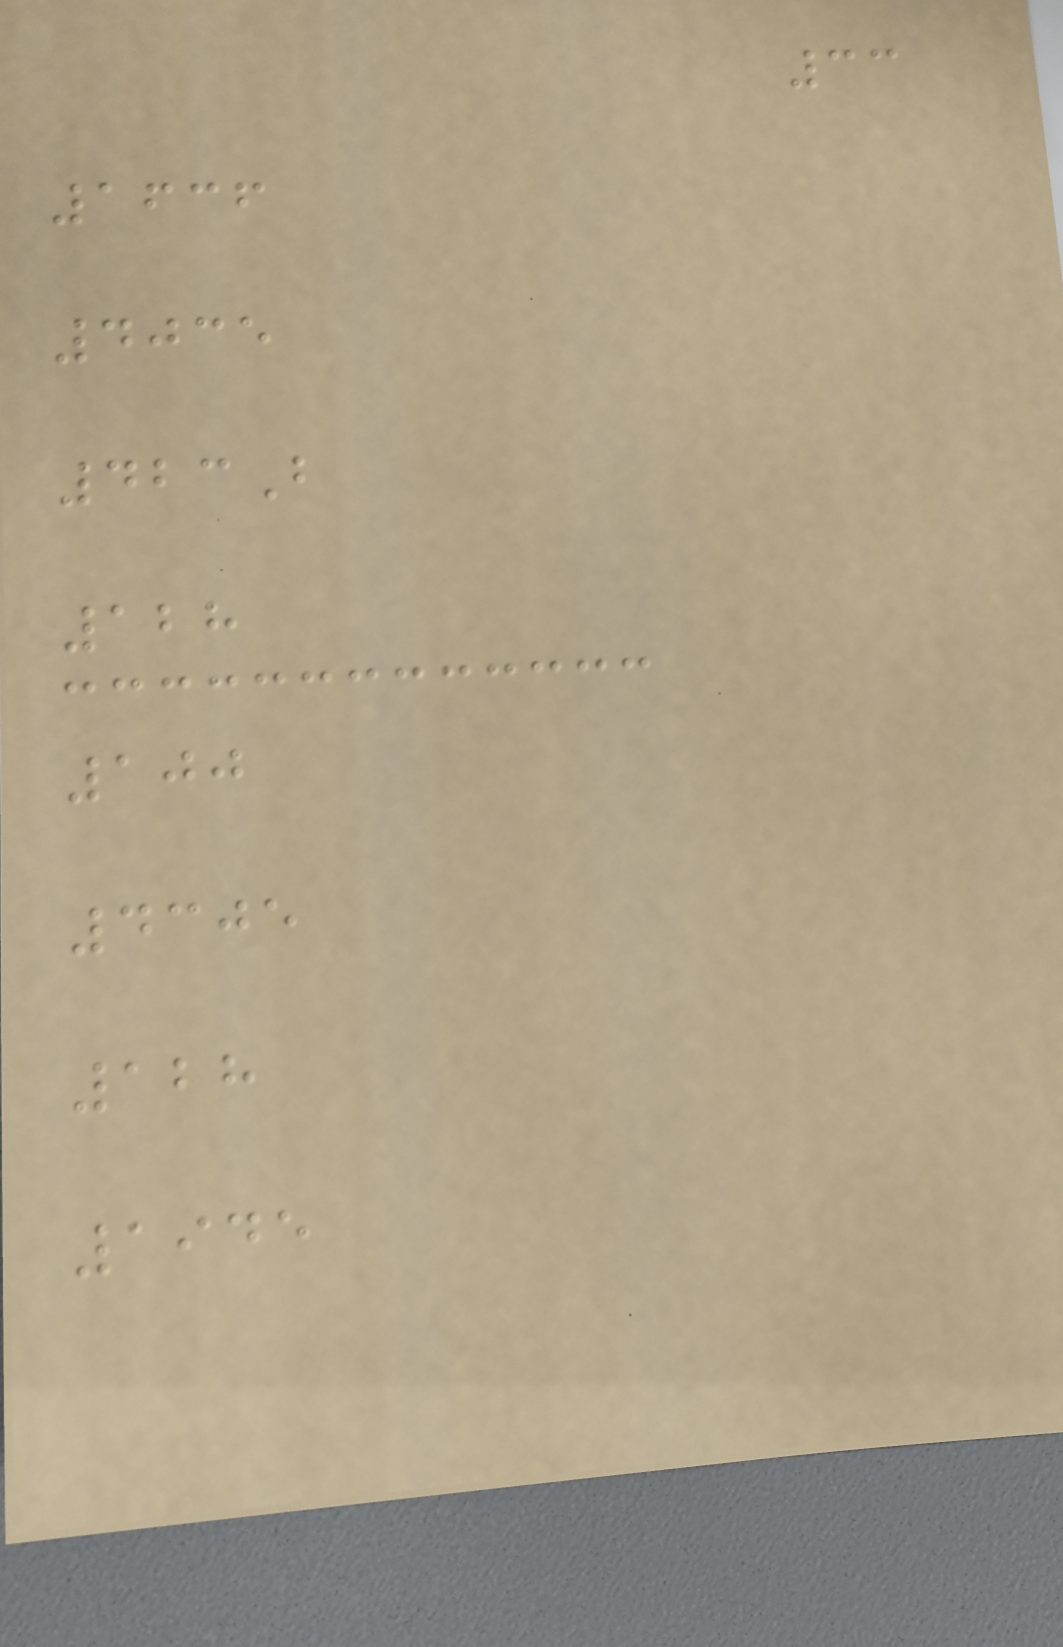33
1636
4035
423B
128
100
4305
128
1945
